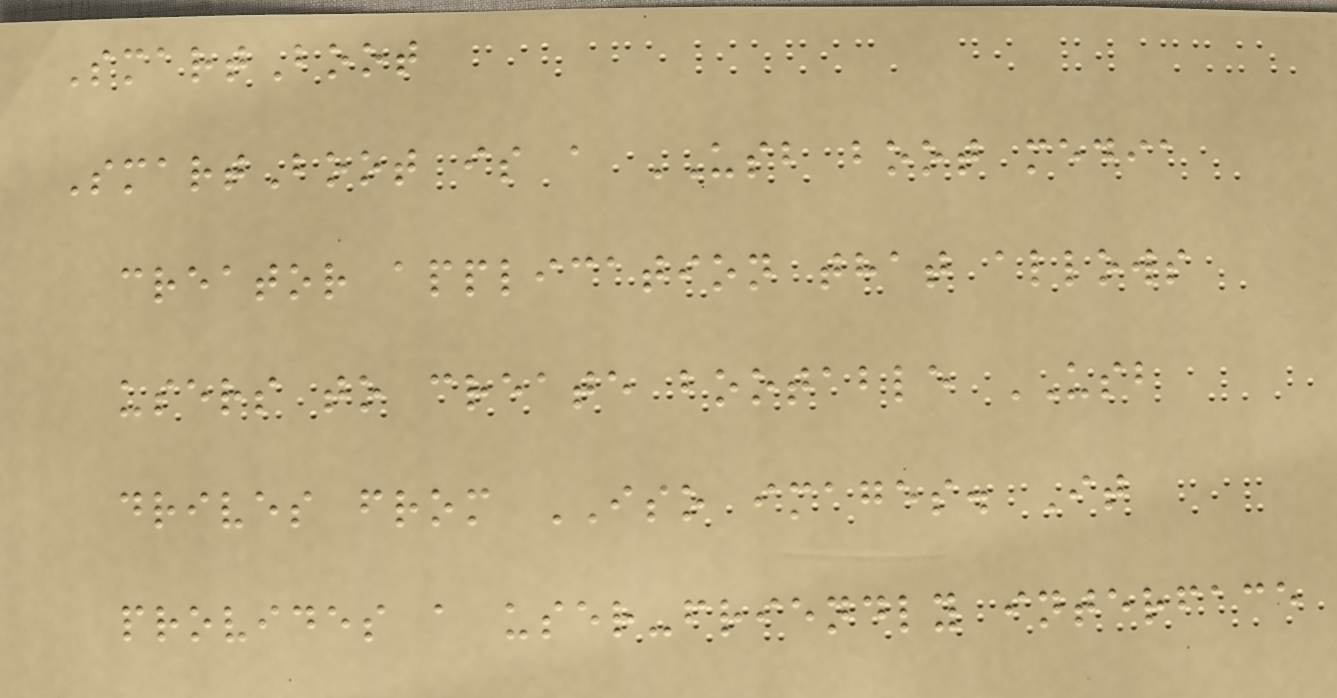SmartBoot
SmartBoot is a USB boot media
creator application that allows
users to create bootable USB
drives from ISO images. It
provides a user-friendly interface
